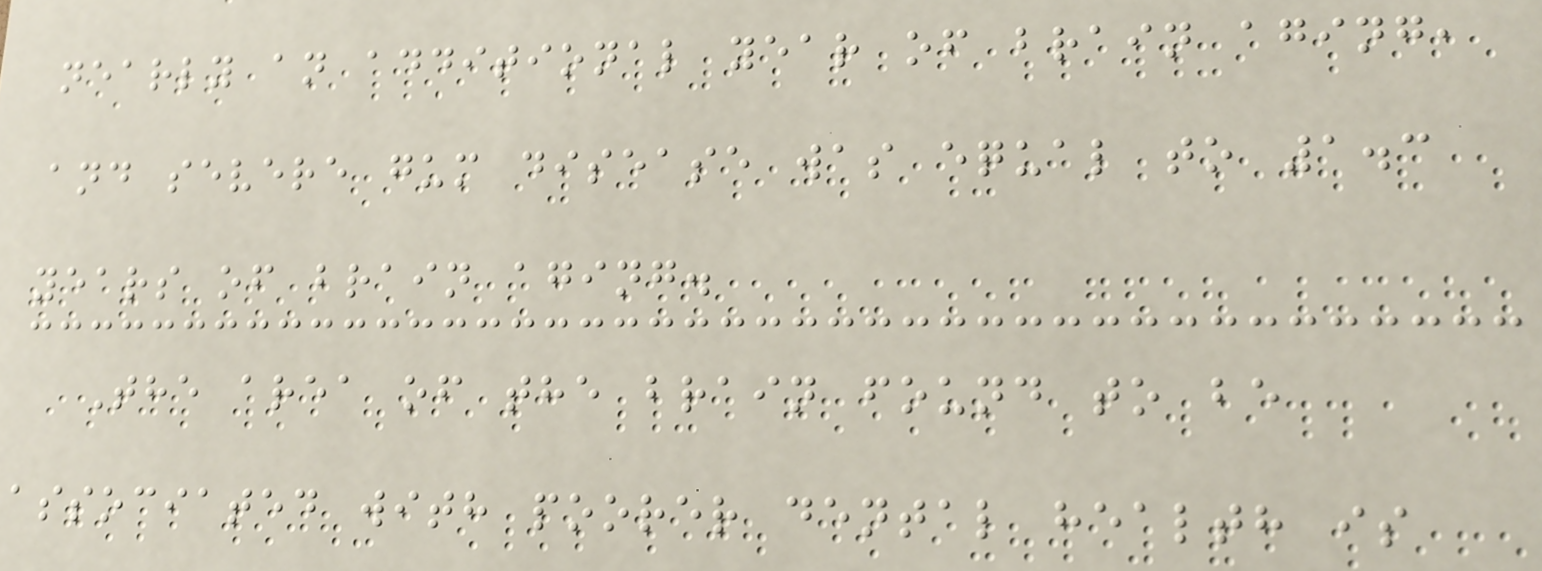nearly an additional year of brain aging,
and severe gum disease was equal to 1.3
years of brain aging.
The area of the brain found to be
associated with poorer dental health is
